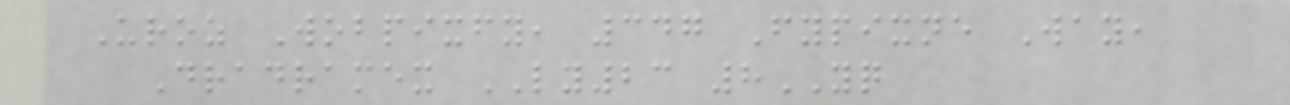Uroz Wobpixfy, 347 Fypixne Way,
Dradramex LY23 8YQ
